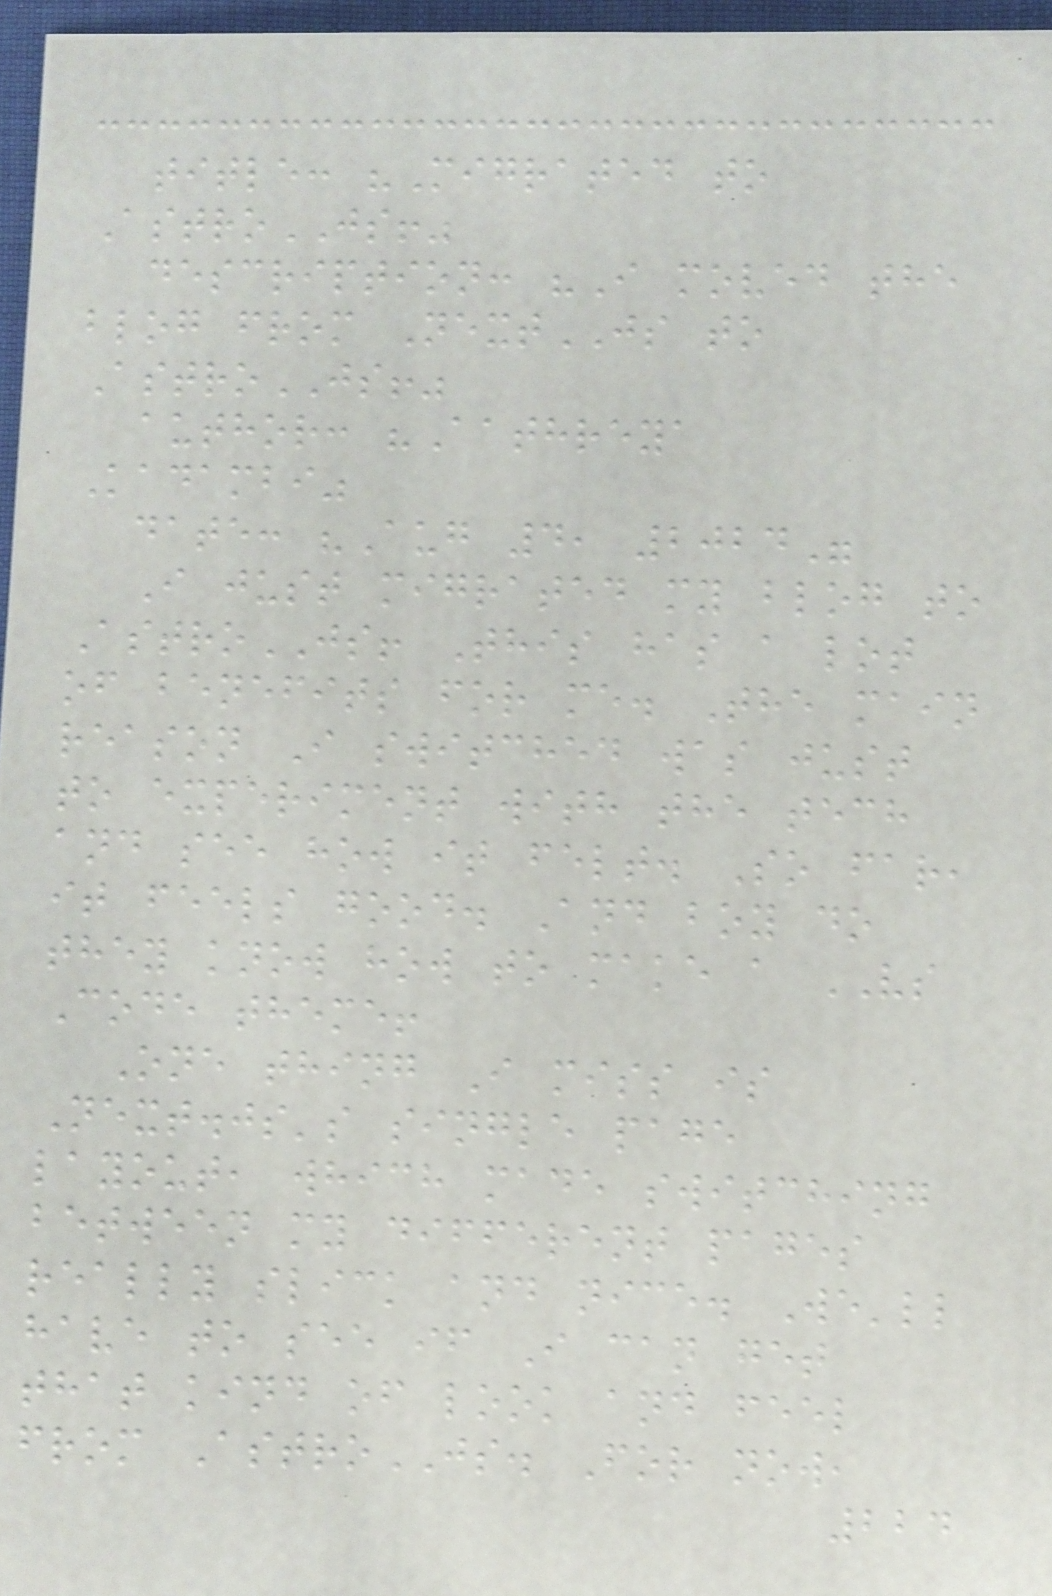title: "Migrated to
AstroJS!"
description: "I moved the
blog from NextJS to
AstroJS!"
author: "Aathreya
Kadambi"
date: "Aug 4, 2024"
I just migrated my blog to
AstroJS! This has a lot
of benefits for me. The main
reason I switched was just
to experiment with the tech
and see how it felt. So far,
it feels good. And boy do
they know how to make a VS
Code theme!
One thing I miss is
Next.js's single page
layout, which made switching
between my different pages
really slick and nice. We'll
have to see if I can get
that kind of look and feel
from AstroJS. For now,
224
